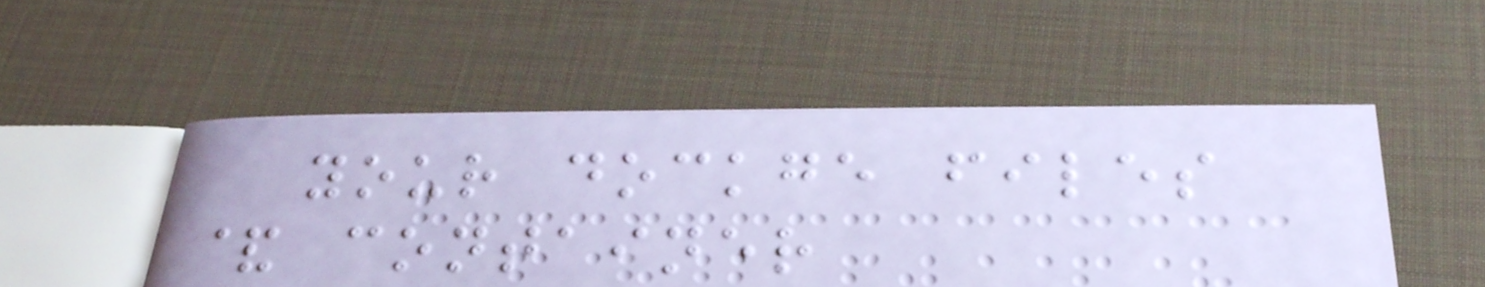your dockge files
& container
